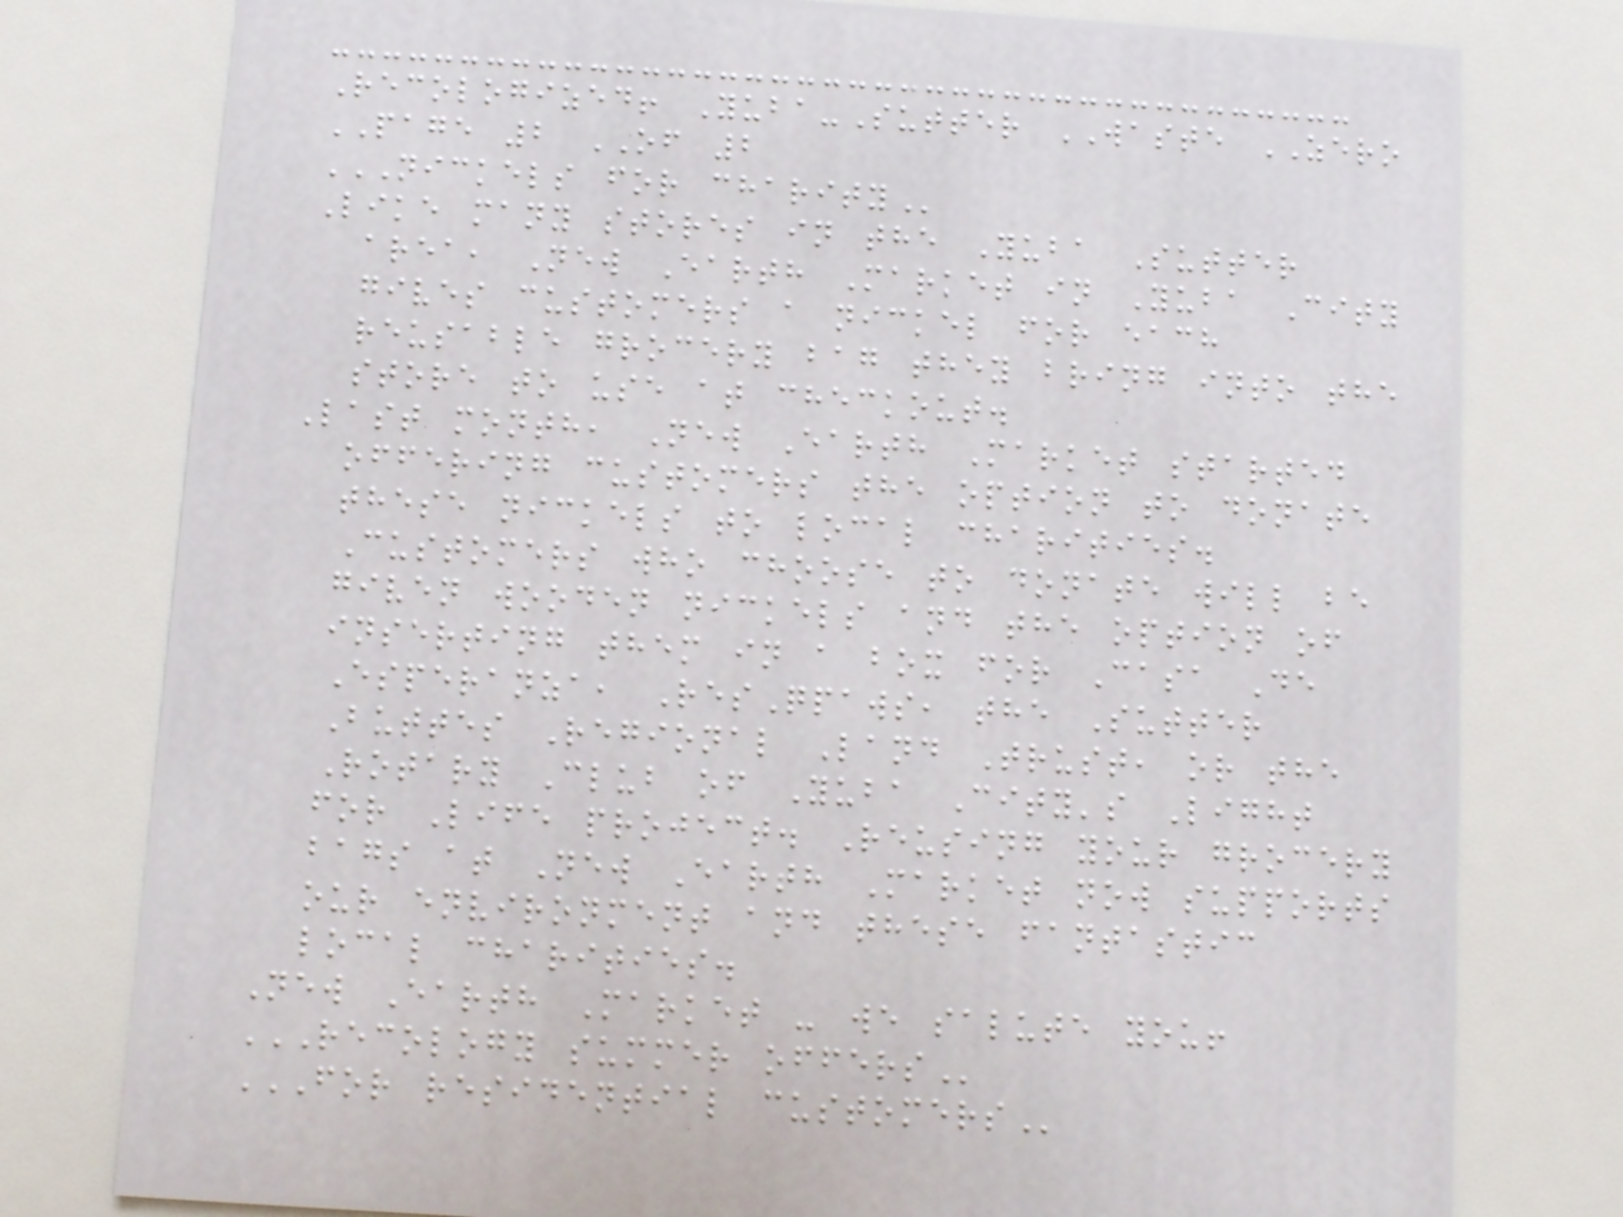Recologized! Yuba-Sutter WASTE ZERO
PAGE 2 OF 2
NICKELS FOR CHARITY
Like many stores in the Yuba Sutter
area, New Earth Market in Yuba City
gives customers a nickel for each
reusable grocery bag they bring into the
store to use at checkout.
Last month, New Earth Market started
offering customers the option to donate
these nickels to local charities.
Customers who choose to donate will be
given wooden nickels and the option of
inserting them in a box for Casa De
Esperanza, ResQpaws, the Sutter
Buttes Regional Land Trust, or the
Rotary Club of Yuba City's Light
for Life project. Reusing your grocery
bags at New Earth Market now supports
our environment and these fantastic
local charities.
New Earth Market - we salute you!
RECOLOGY SUMMER OFFERS
FOR RESIDENTIAL CUSTOMERS
